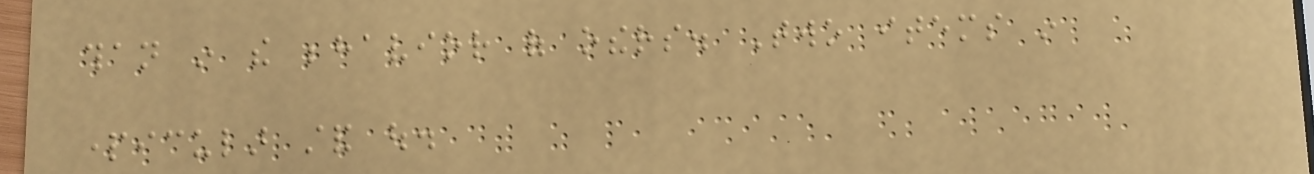than in the behavior of others. Two items in
particular stand out.
